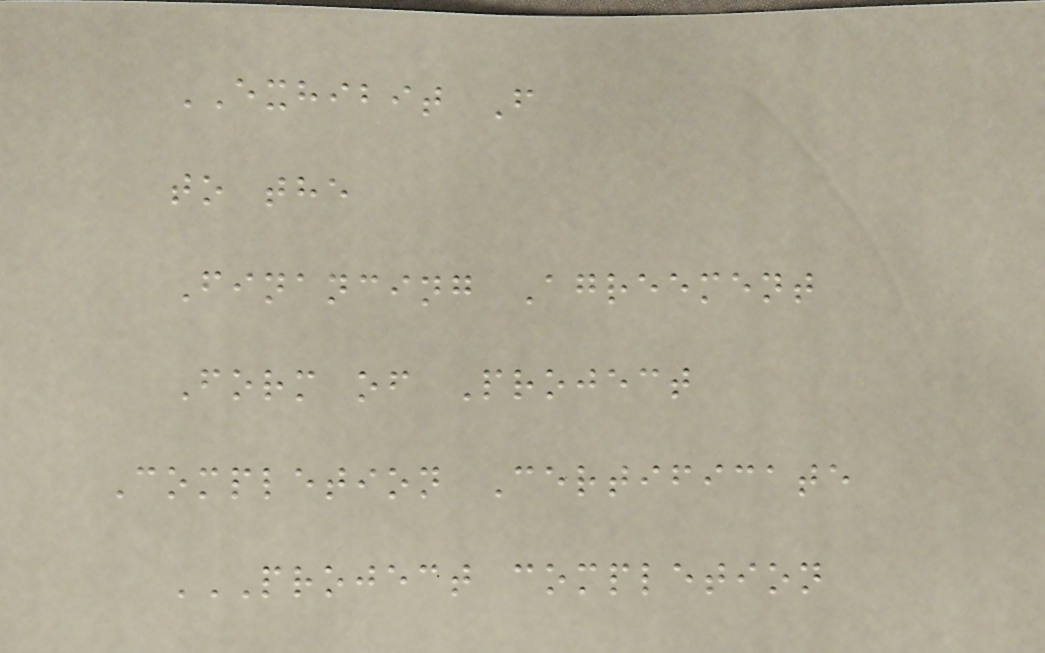EXHIBIT F
to the
Financing Agreement
Form of Project
Completion Certificate
PROJECT COMPLETION
